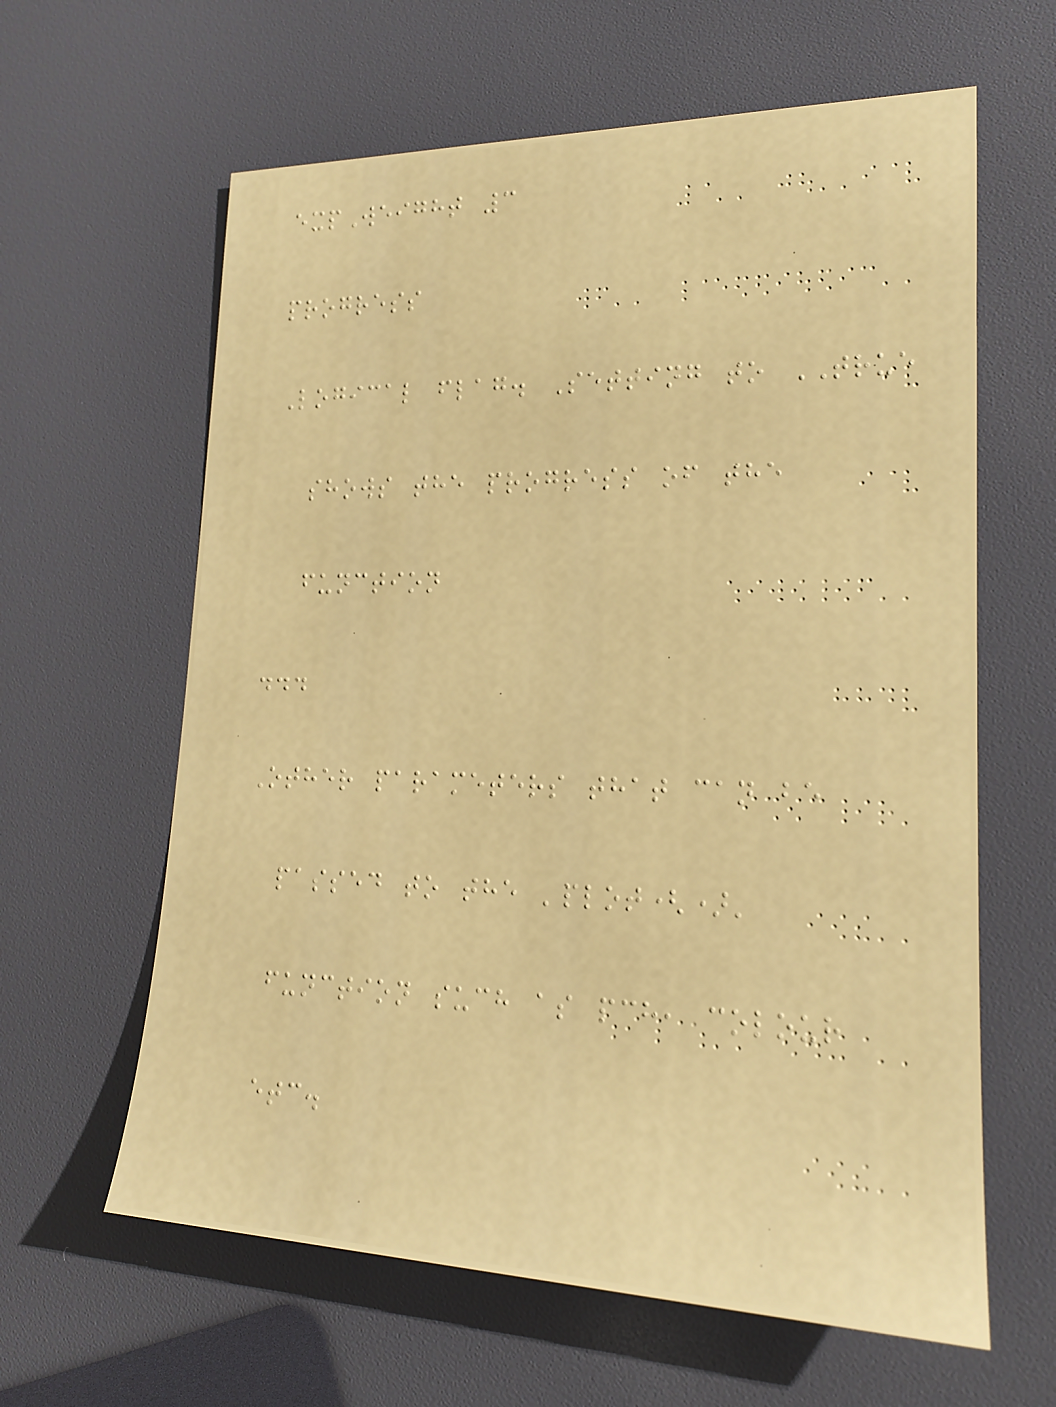expWeight 3
progress
Logical flag. Setting to TRUE
shows the progress of the
function
...
Other parameters that can be
passed to the 'plot()'
function such as pch, colour
etc.
